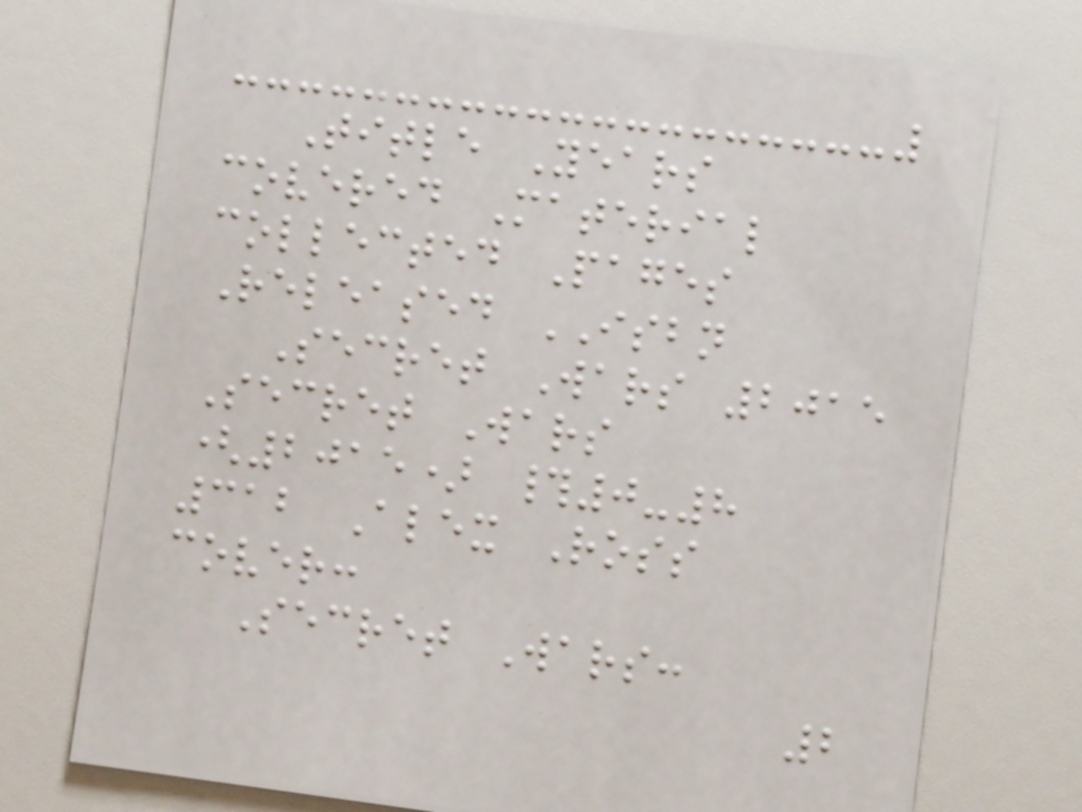Title Years
covered Material
collected Pages
Released ISBN
Secret Wars 2015
Secret Wars
(2015) #0-8
312 Alex Ross
cover:
Secret Wars:
2
